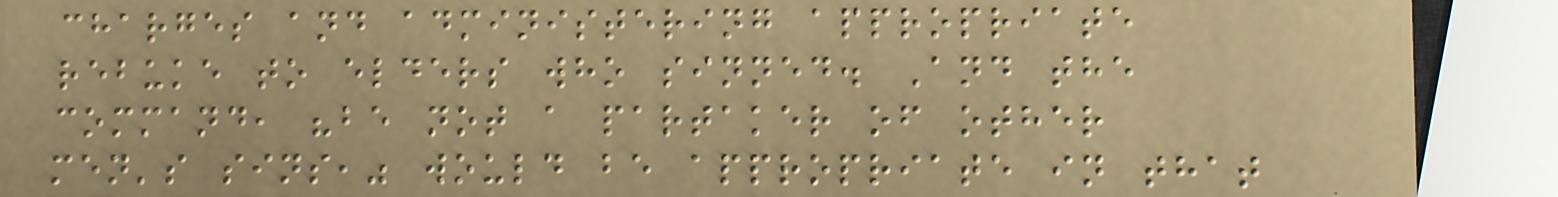charges and administering appropriate
rebuke to elders who sinned. And the
command, "be not a partaker of other
men's sins," would be appropriate in that
